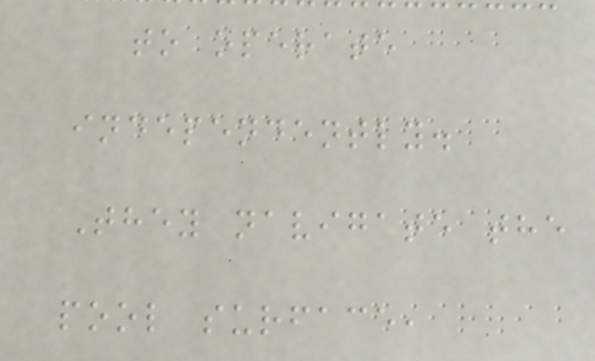to operate
independently.
They navigate the
pool surface,
